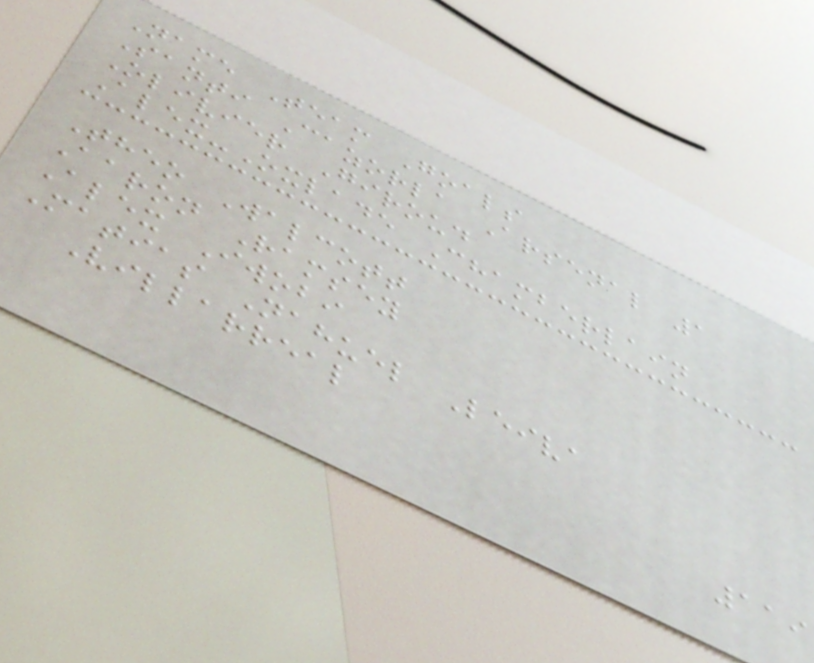Name Team Goals
Santi Cazorla Arsenal 1
Olivier Giroud
Alex-Oxlade Chamberlain
Theo Walcott
Aaron Ramsey
Alex Iwobi
Matias Nahuel Leiva
Villarreal
119
